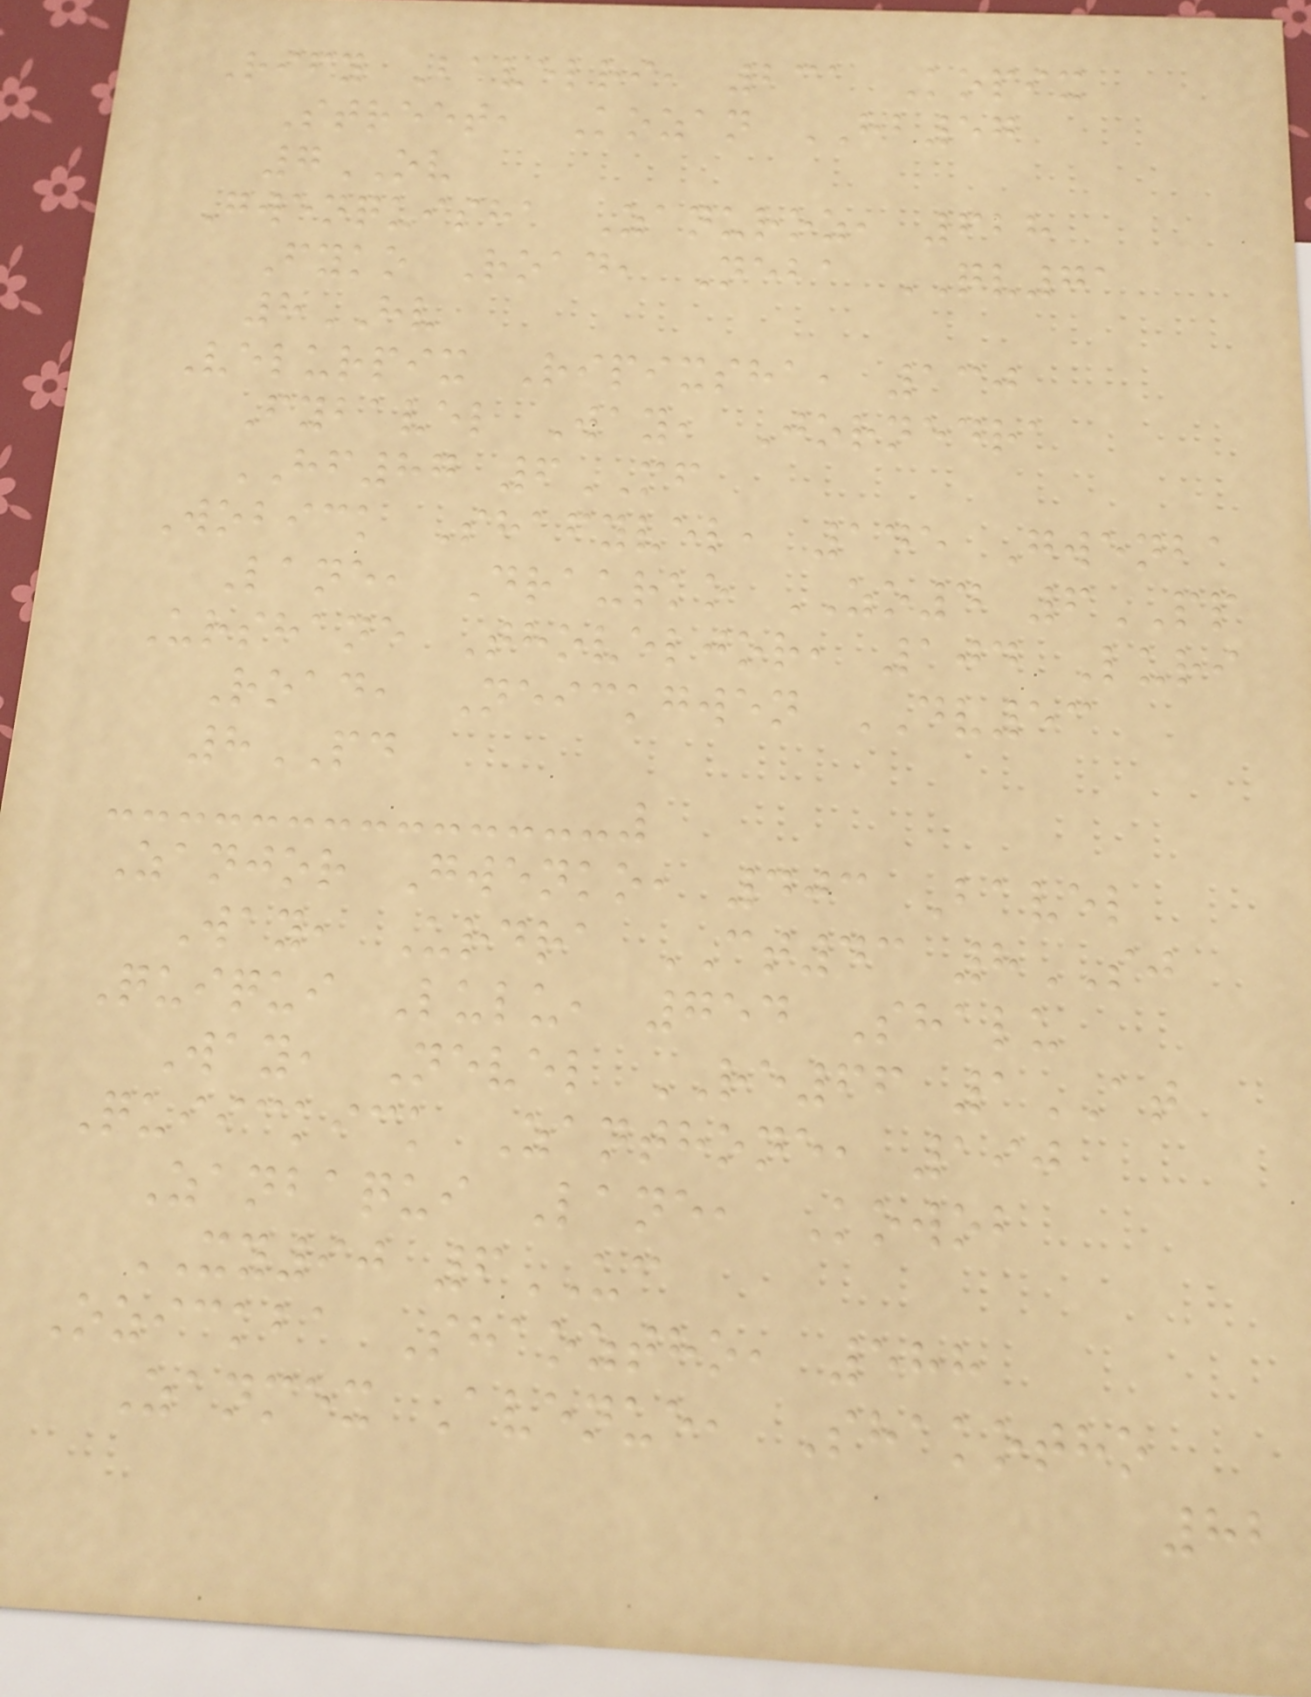Rify Bavelri, 231 Kopix
Street, Kozan HB57
7OV
Gwenquisha Zanuroz, 628
Fyko Road, Neba QV71
8HV
Velurpix Ripixsha, 130
Fybavel Way, Jornedra
HF87 6MF
Wobick Shafyvel, 145 Gwenba
Lane, Draurko ZO4 6PP
Urshane Thoveljor, 104 Luri
Road, Neickgwen DV53
8PD
Zanjor Gwenko, 403 Bavel
Way, Urdra CT43 8SJ
Quiqui Lulu, 754 Shalu
Way, Nevel RE66 1AT
Quiickick Zanthone, 190
Zanbaqui Lane, Kowob
XY90 6UC
Ozickba Shaoztho, 588
Zanmex Avenue, Shakotho
82
